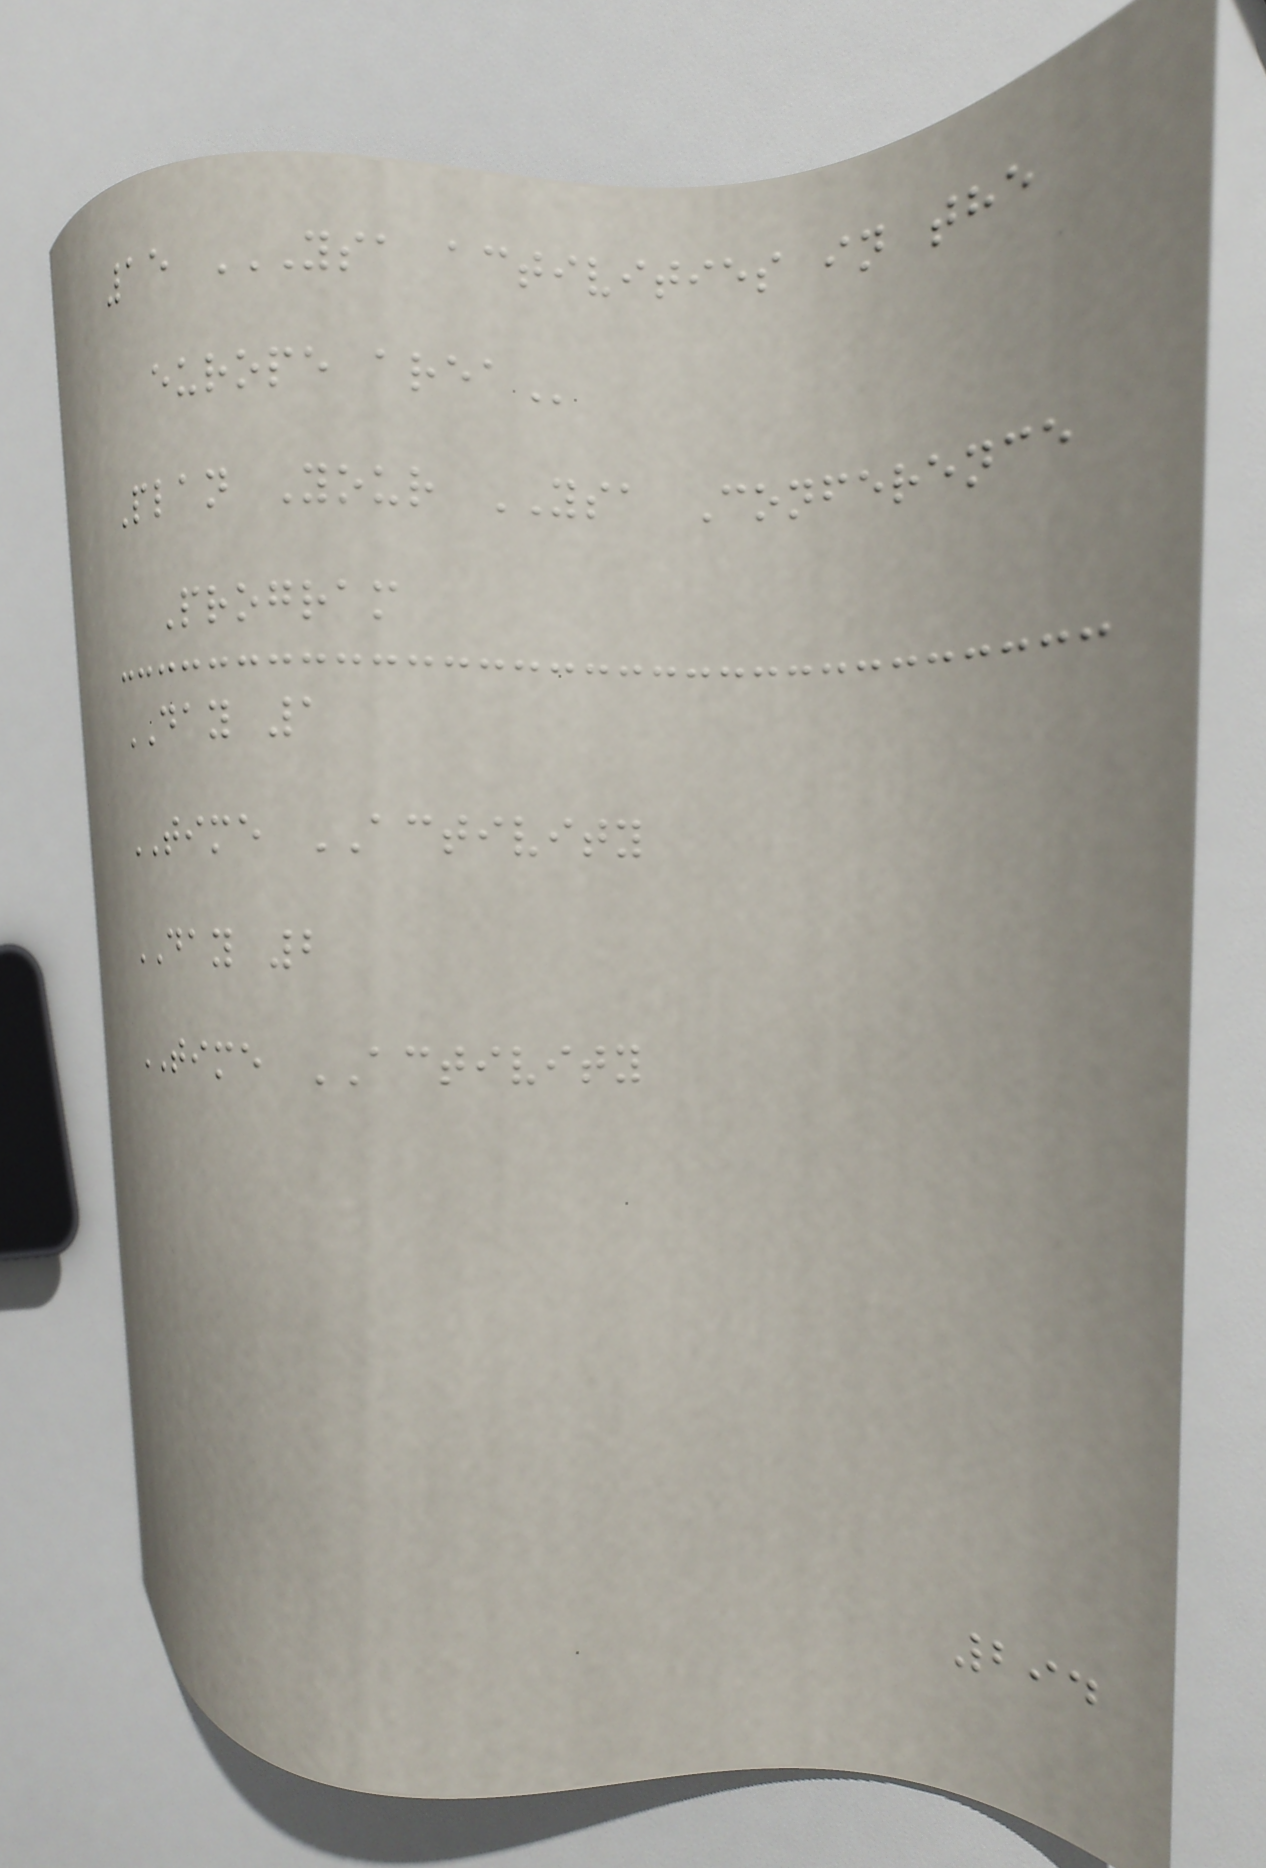15 YSA ACTIVITIES IN THE
EUROPE AREA
Plan Your YSA Conference
Program
DAY 1
TIME ACTIVITY
DAY 2
TIME ACTIVITY
294
